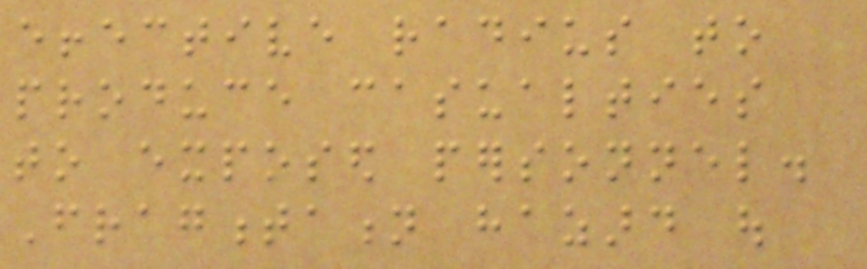effective radius to
produce casualties
to exposed personnel.
Fragmentation hazard out
